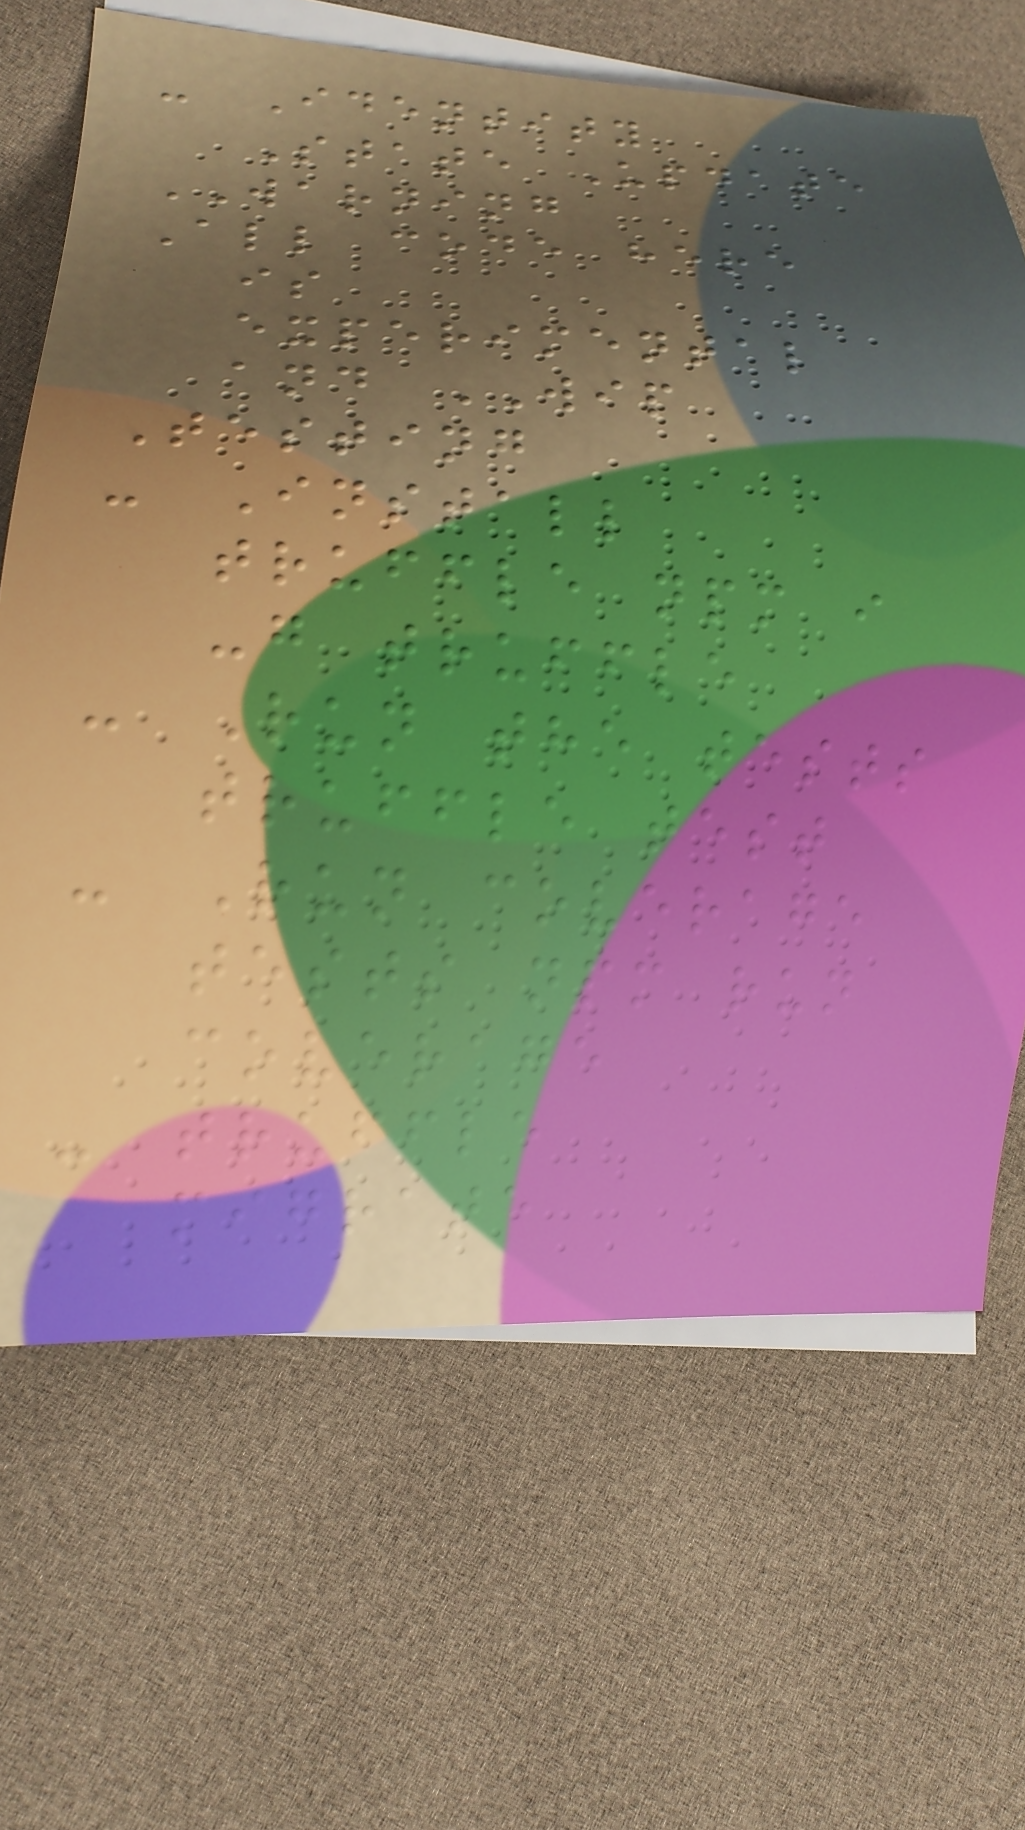- Identity
State Update
WARNING
All code here
is
experimental
and WIP
Testing
- Install
truffle npm i
-g truffle
- Run the tests
truffle test
- Run coverage
tests npm run
coverage
- truffle
migrate
